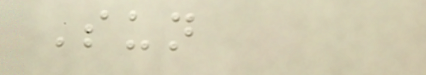Sun
